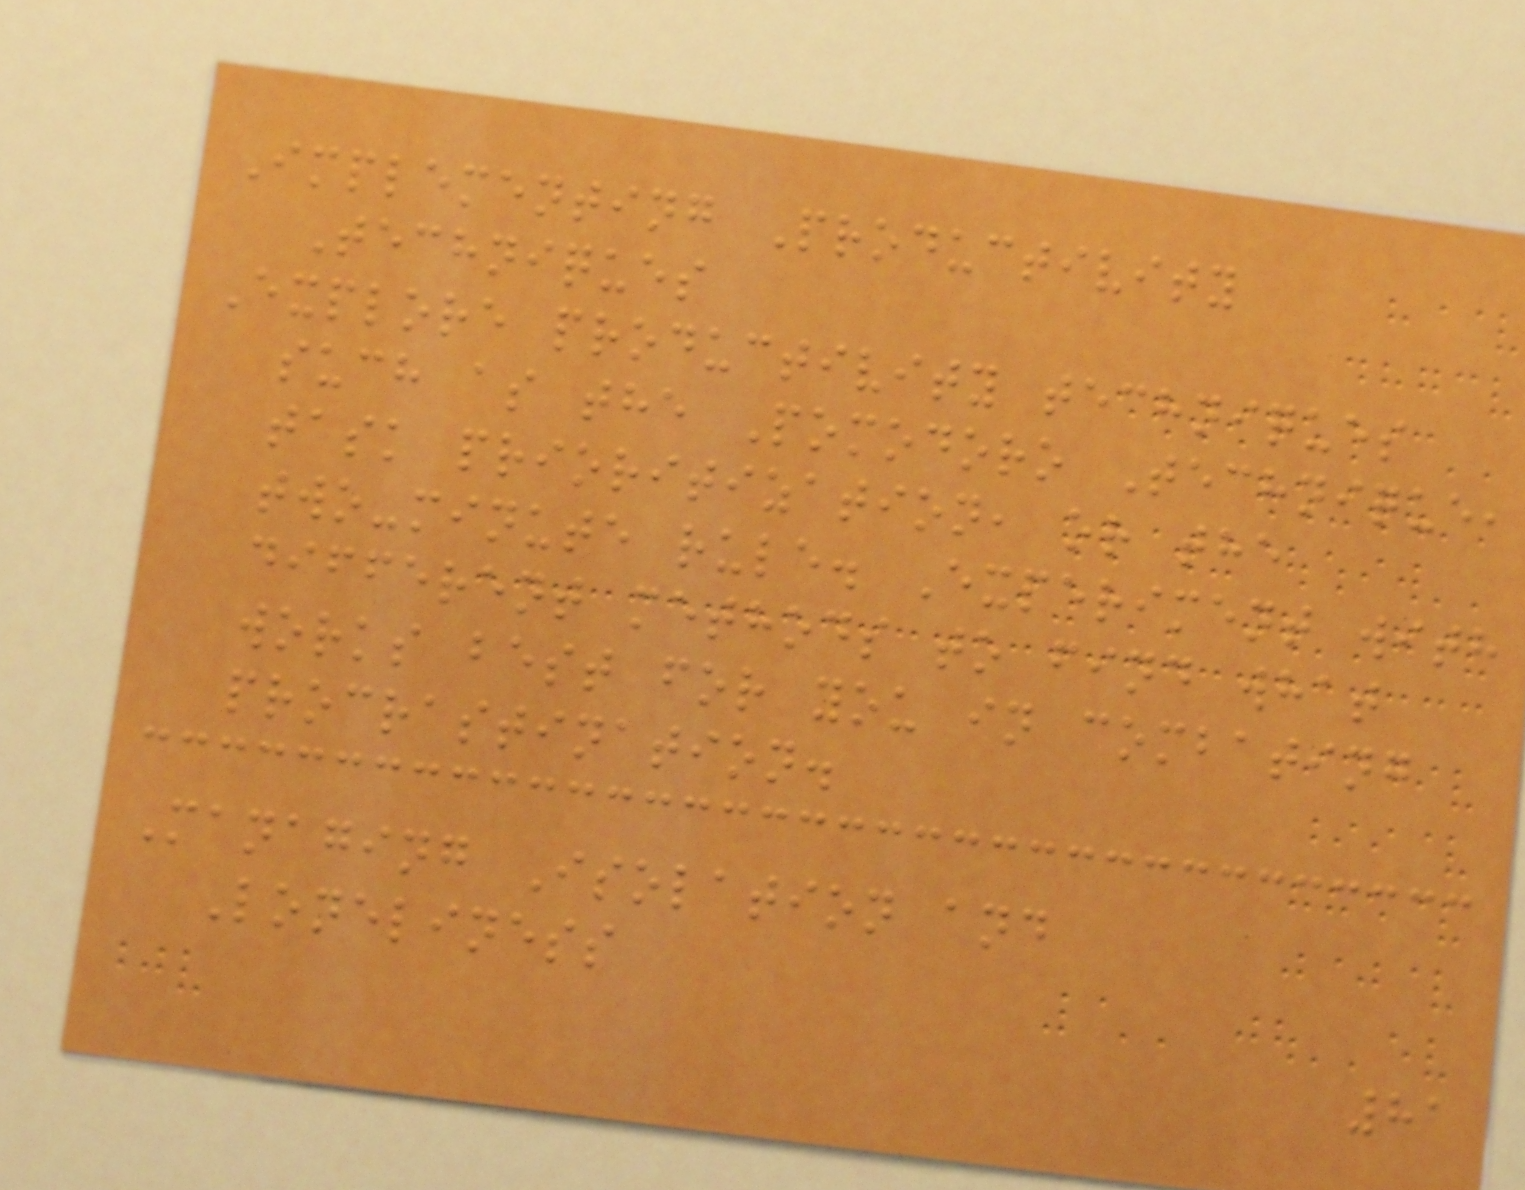Implementing Productivity
Techniques
Explore productivity techniques
such as the Pomodoro Technique,
task prioritization, or the
two-minute rule. Experiment with
different methods to find what
works best for you in combating
procrastination.
Managing Isolation and
Loneliness
81
